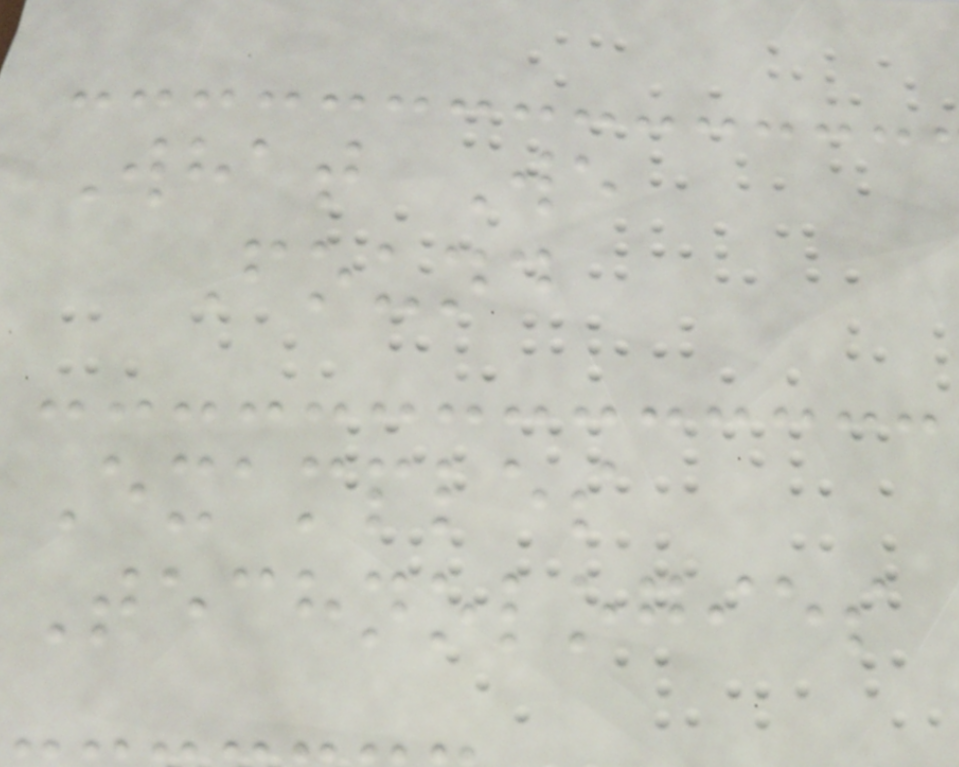What We
Found
Examples
Technologies
